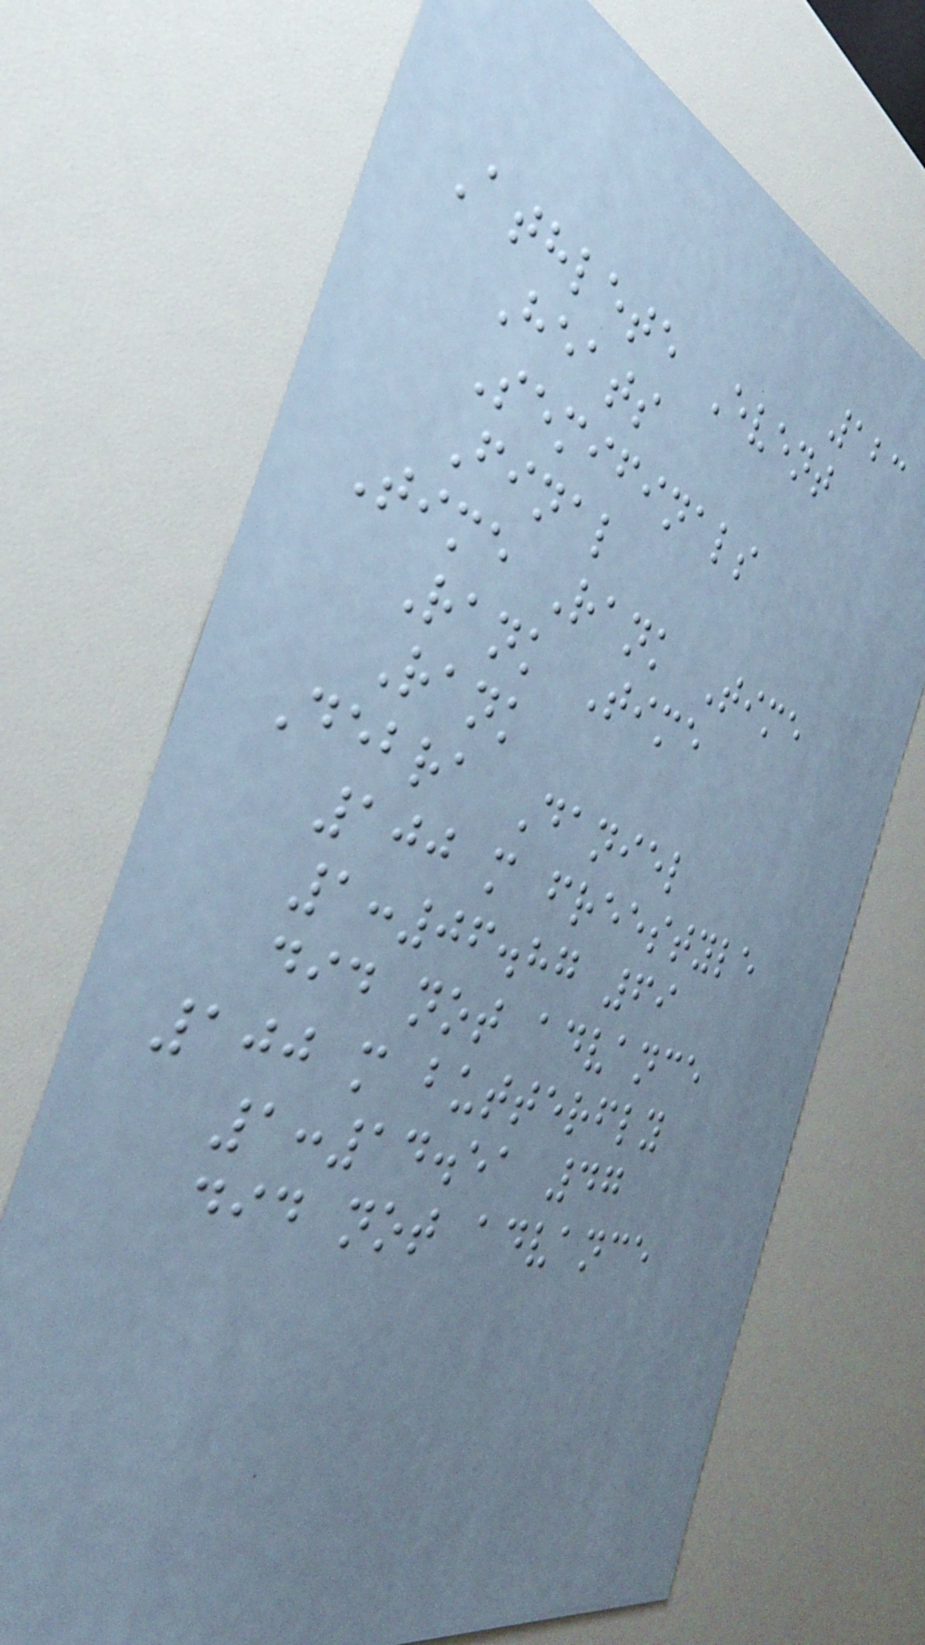123
Athlete Event
Heats
Semifinals
Final
Time Rank Time
Rank Time
Rank
Debra Daniel
100 m freestyle
1:06.87 69
did not advance
100 m butterfly
1:14.51 47
did not advance
